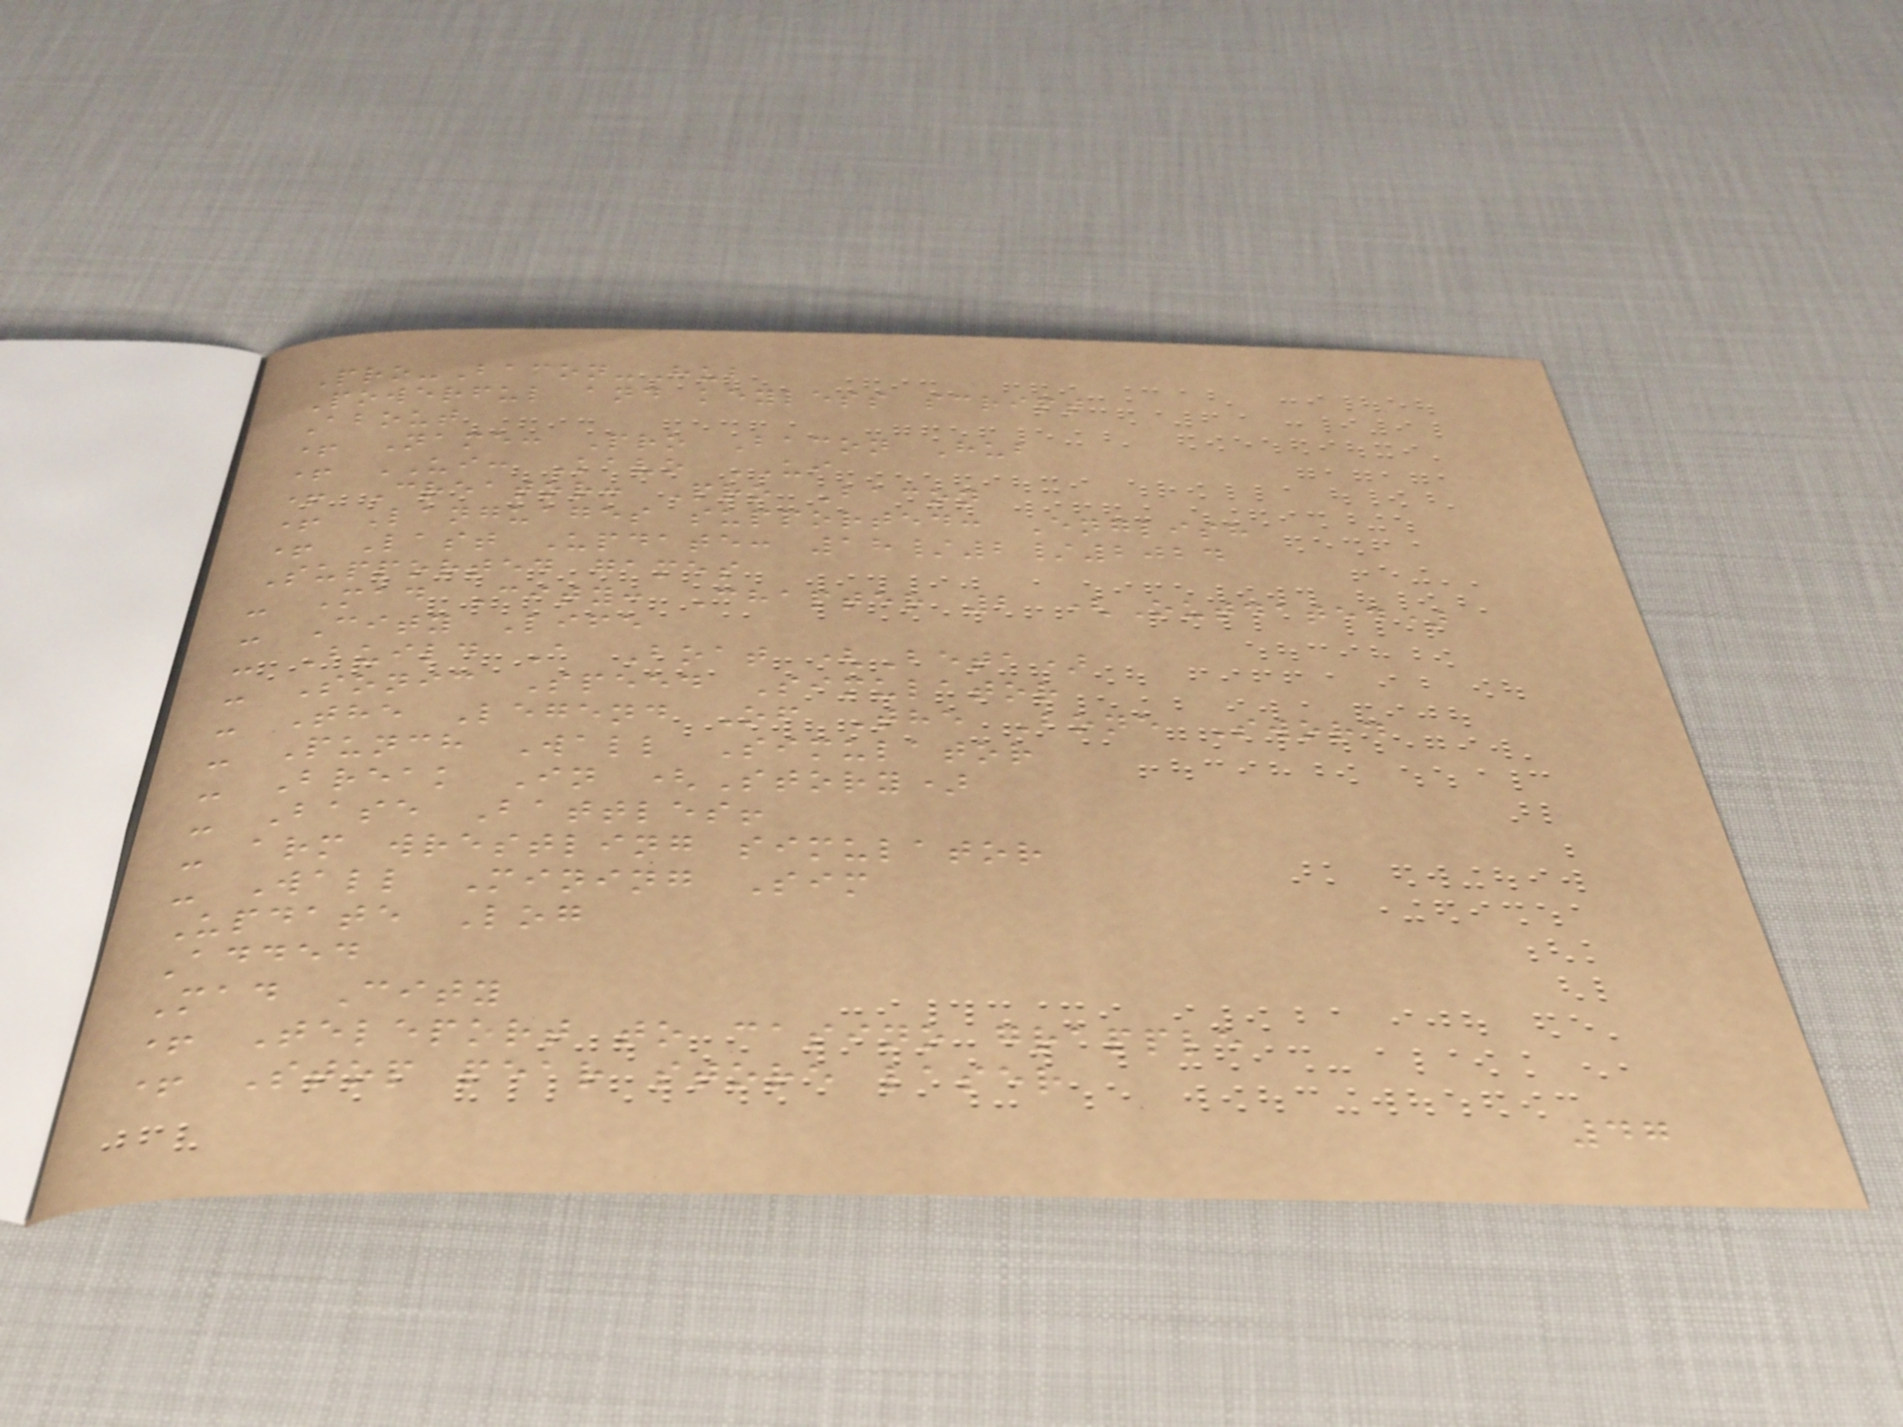Pro-Bacon-Hub
Powerful and keyless script
About
+ Name: Pro Bacon Hub
+ UI: Kavo UI
+ Creator: Pro Bacon
+ Languages supported: English
+ Last Update: 18/2/2024
Supported games
- Mad City: Chapter 2 (Outdated)
- City Life
- Build A Boat (Beta)
- Sonic Speed Simulator
- The Legend Of The Bone Sword
- Punch Wall Simulator
- Break In (Story)
- Base Battles!
- arm wrestling simulator
- Wall Mining Sim
Update Log
Added
Mad City
+ Teleport to casino grapple
+ Stop pear store laser
47
